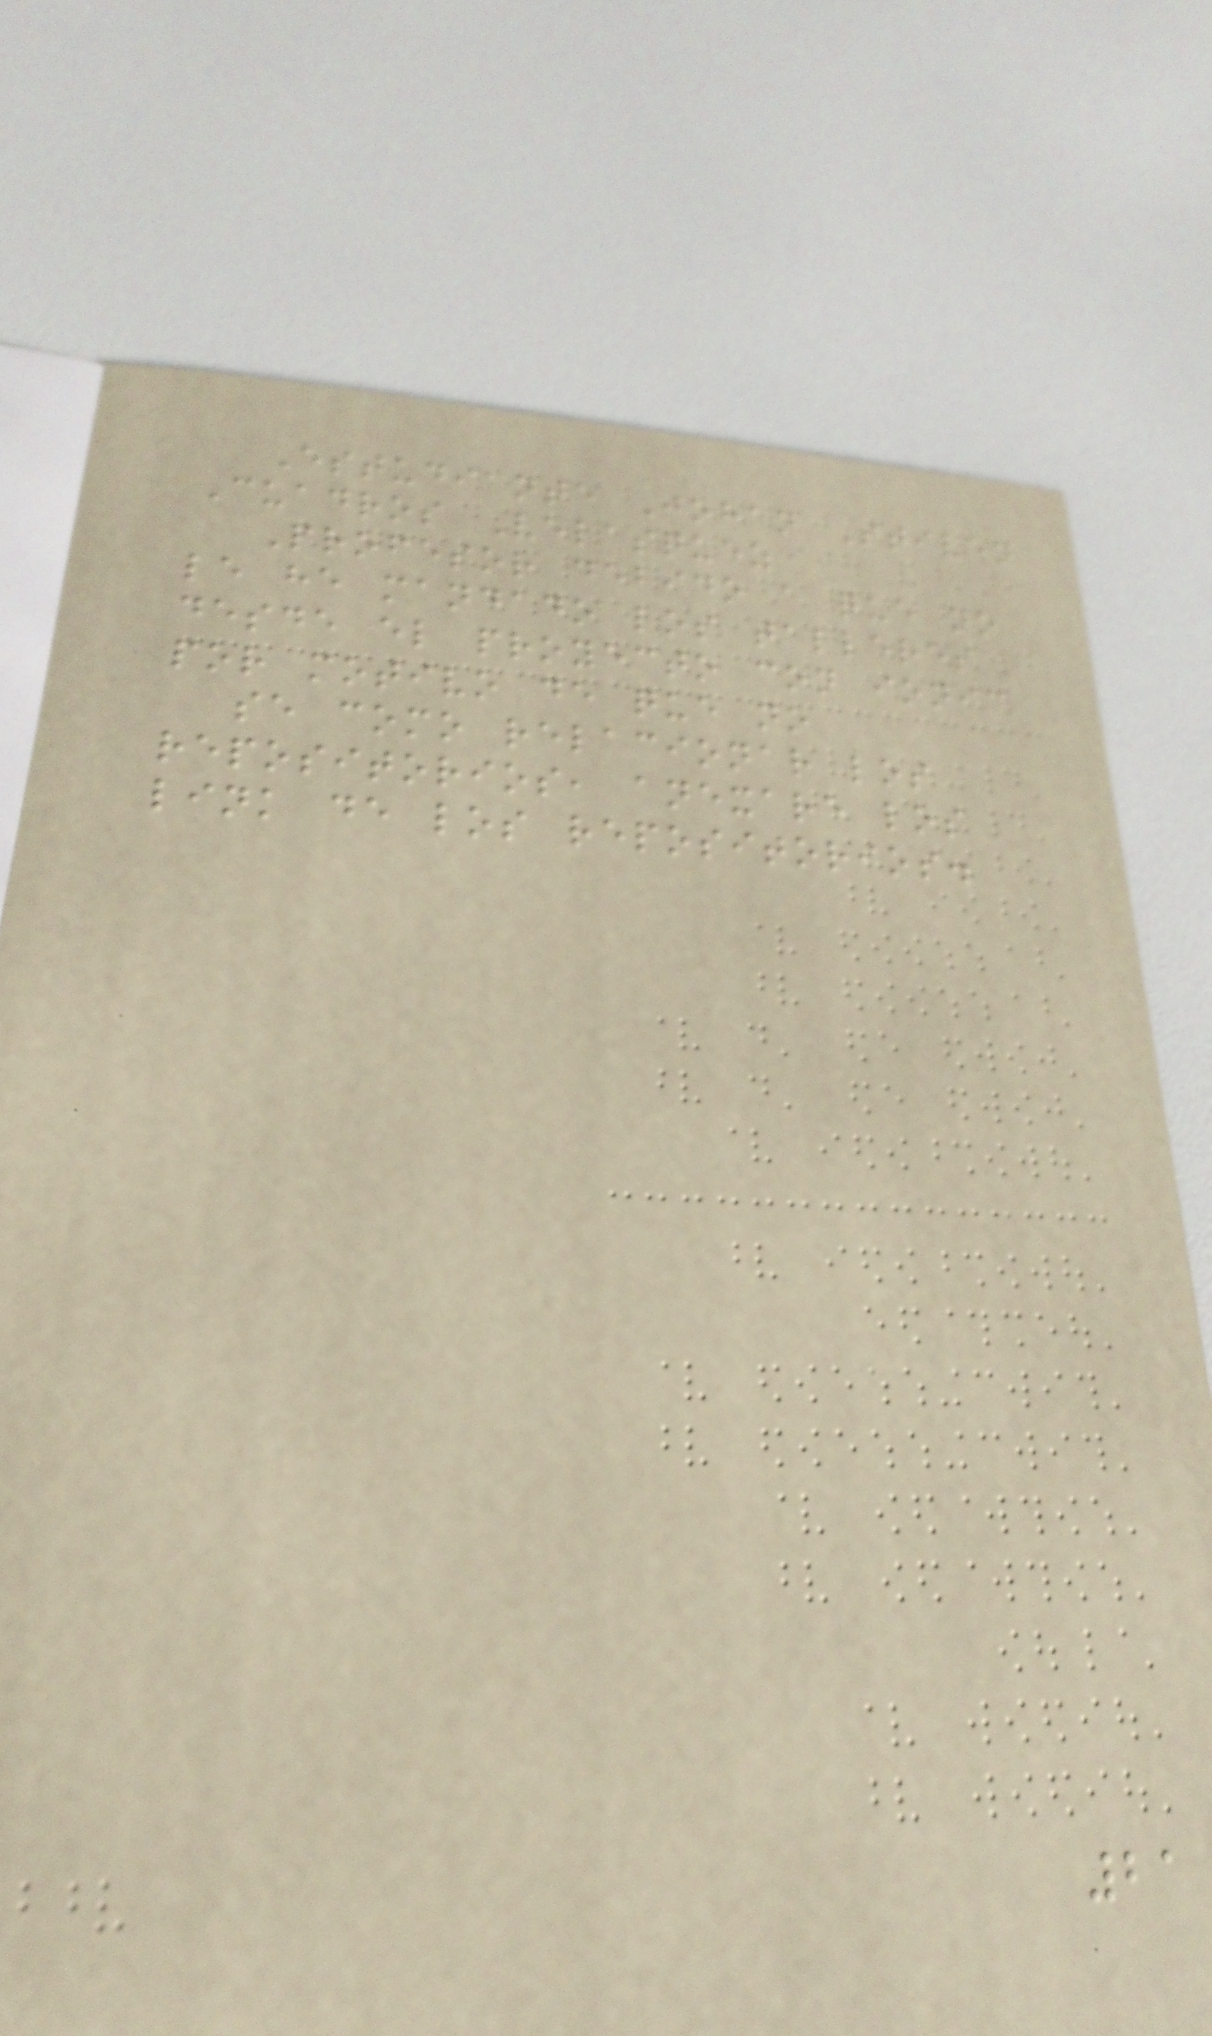Estudiante Johan Stiven
Cuadros Velasquez
Profesor debido a que no
le he mandado los talleres
desde el proyecto con ionic
por motivo de que no
se como relacionar los
repositorios, anexare los
link de los repositorios.
21
